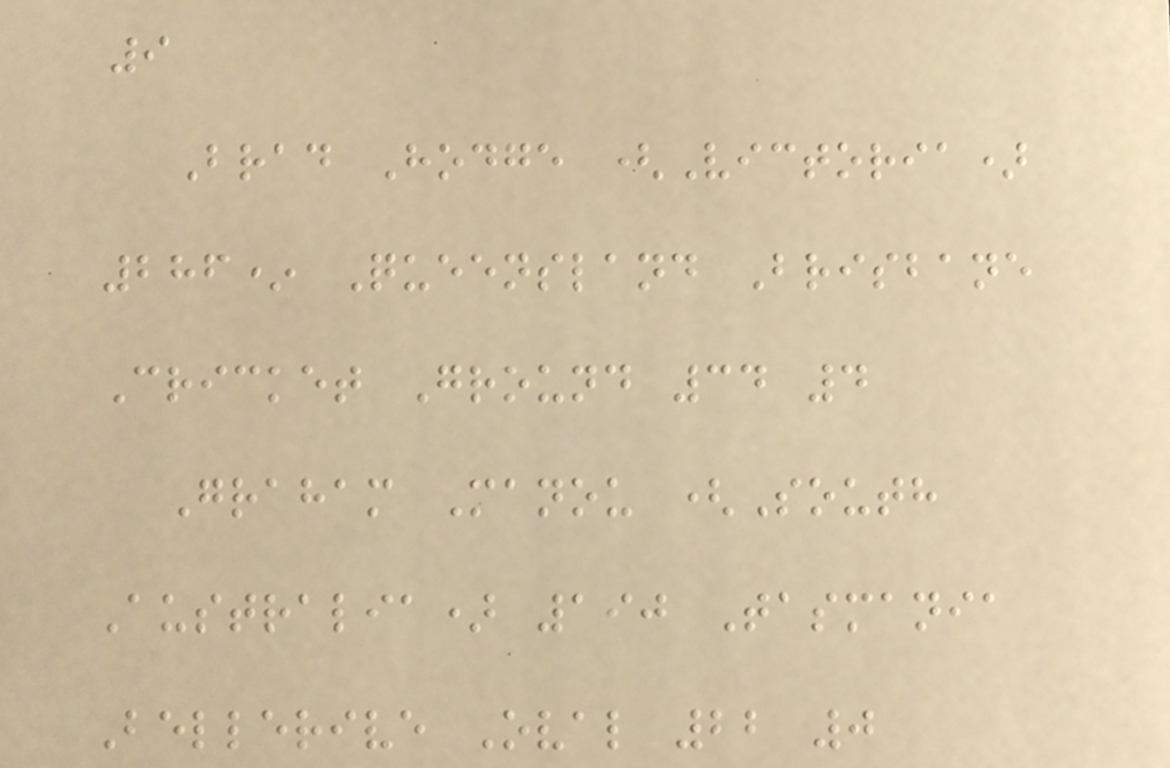9
Brad Hodge (Victoria)
286* Queensland Brisbane
Cricket Ground 34 4
Graham Manou (South
Australia) 190 Tasmania
Bellerive Oval 22 0
